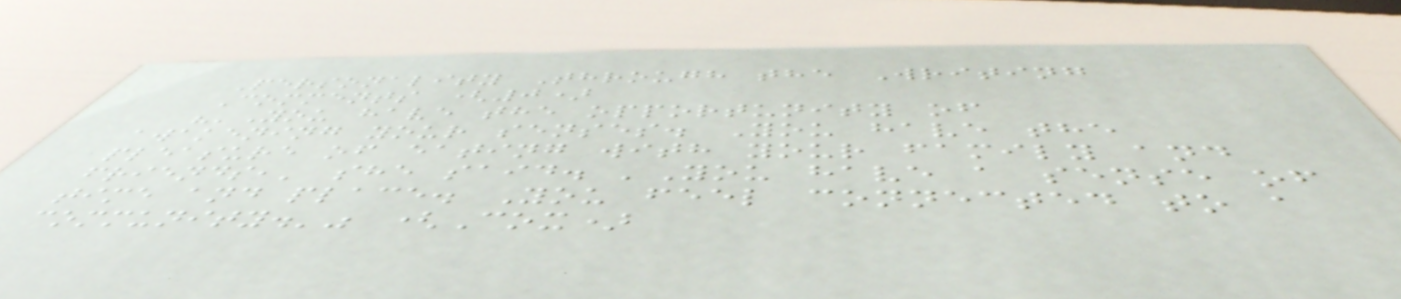Personality Through the Writing
Comments (0)
"'You have the opportunity of
awakening your senses. You have the
pleasure of eating with your family and
friends,' she said. 'You have a sense of
time and place. You feel connected to a
community.'" (Cox)
